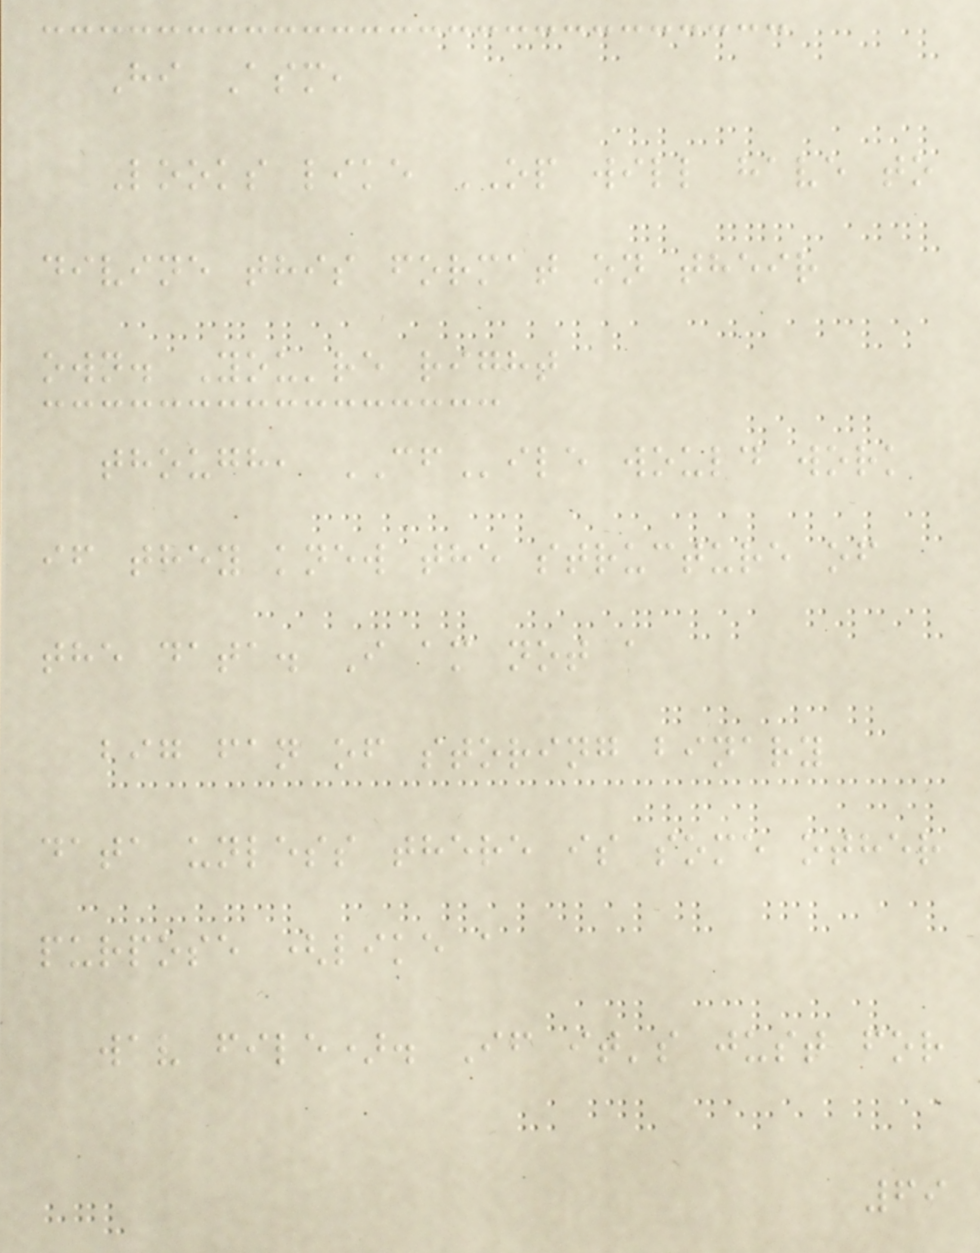Hi Asm,
Looks like OP will have to
divine this format on their
own. You're right
though, CFile would work
if they knew the structure of
the data. I am not a
big fan of storing binary
data unless there is some other
purpose (like a
wav file). If it's just for
69
